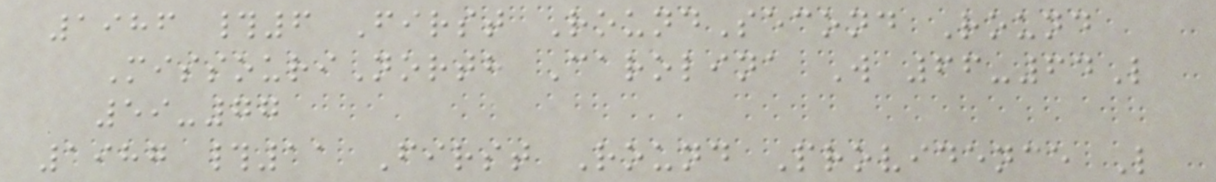1986 #6 First RoundSecond Round
MissouriNorth Carolina W 66-64L
59-77
1987 #11 First Round Providence L
